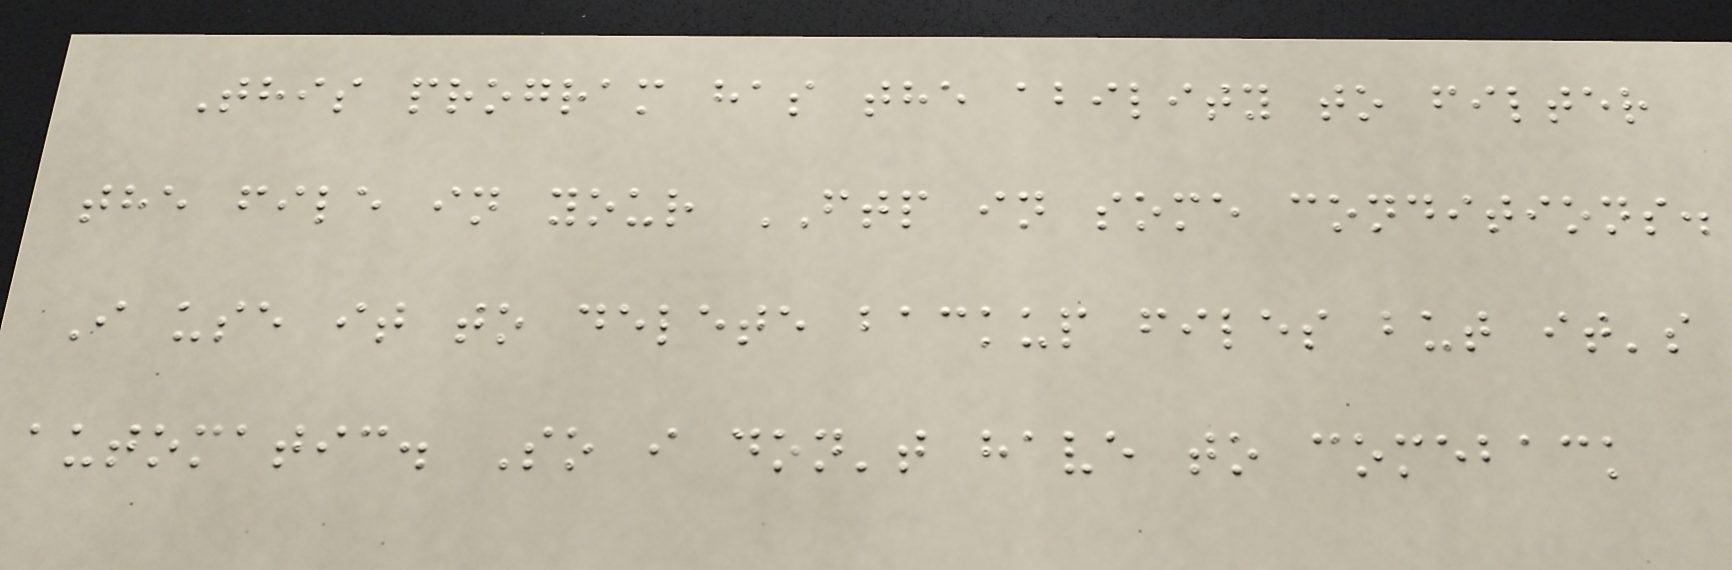This program has the ability to filter
the file in your FTP in some conditions.
I use it to delete backup files but it's
automatic. So i don't have to comeback
